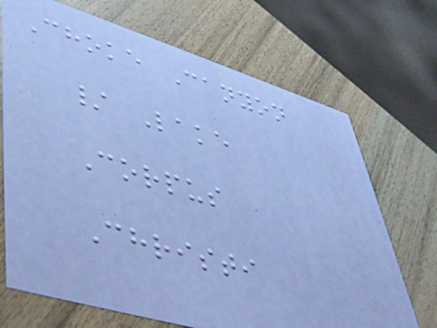Choke Canyon
/ Lake
Corpus
Christi
